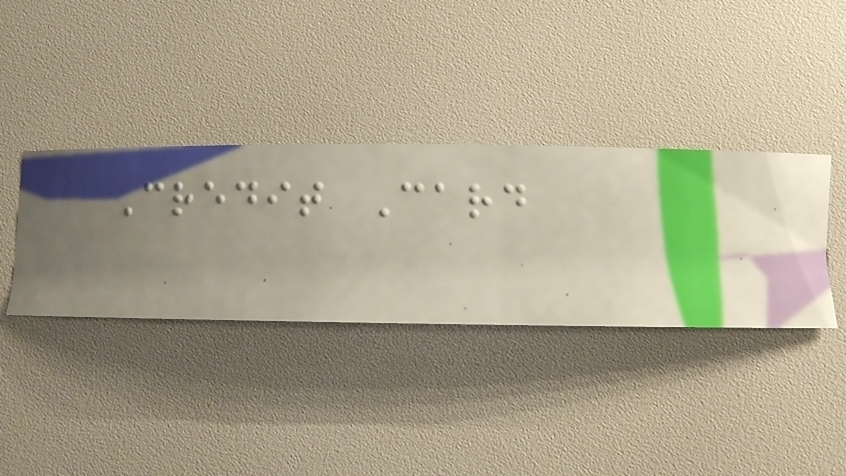Credit Card
